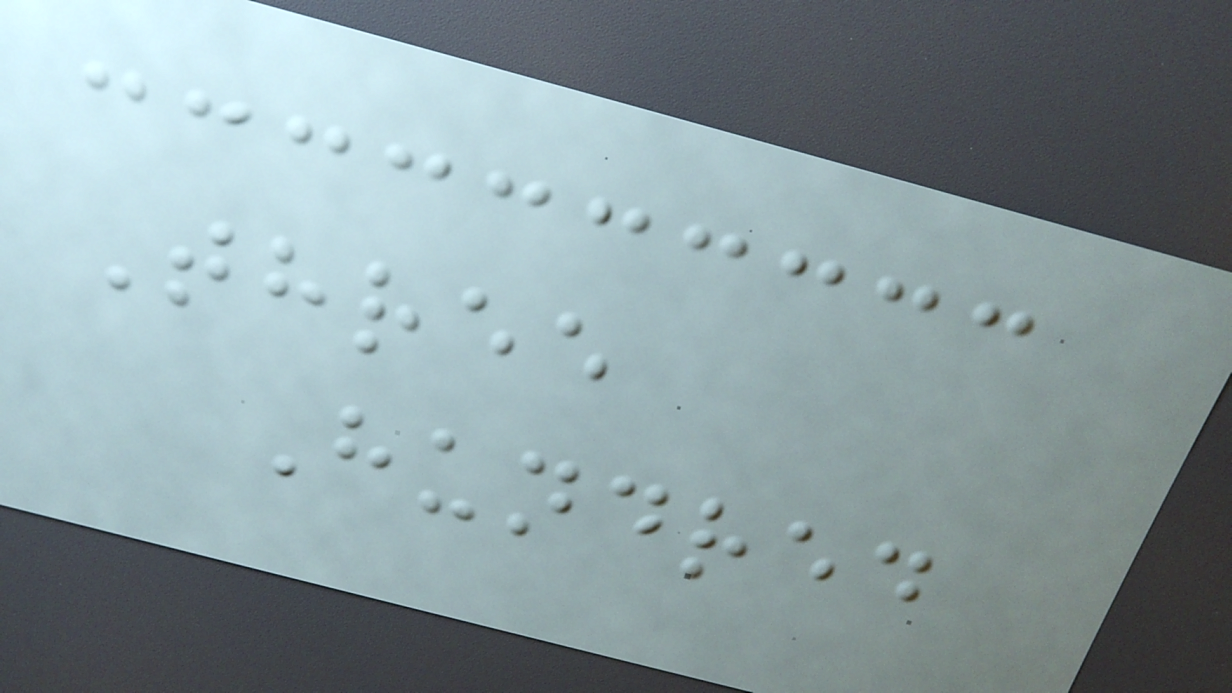Three
Hundred
